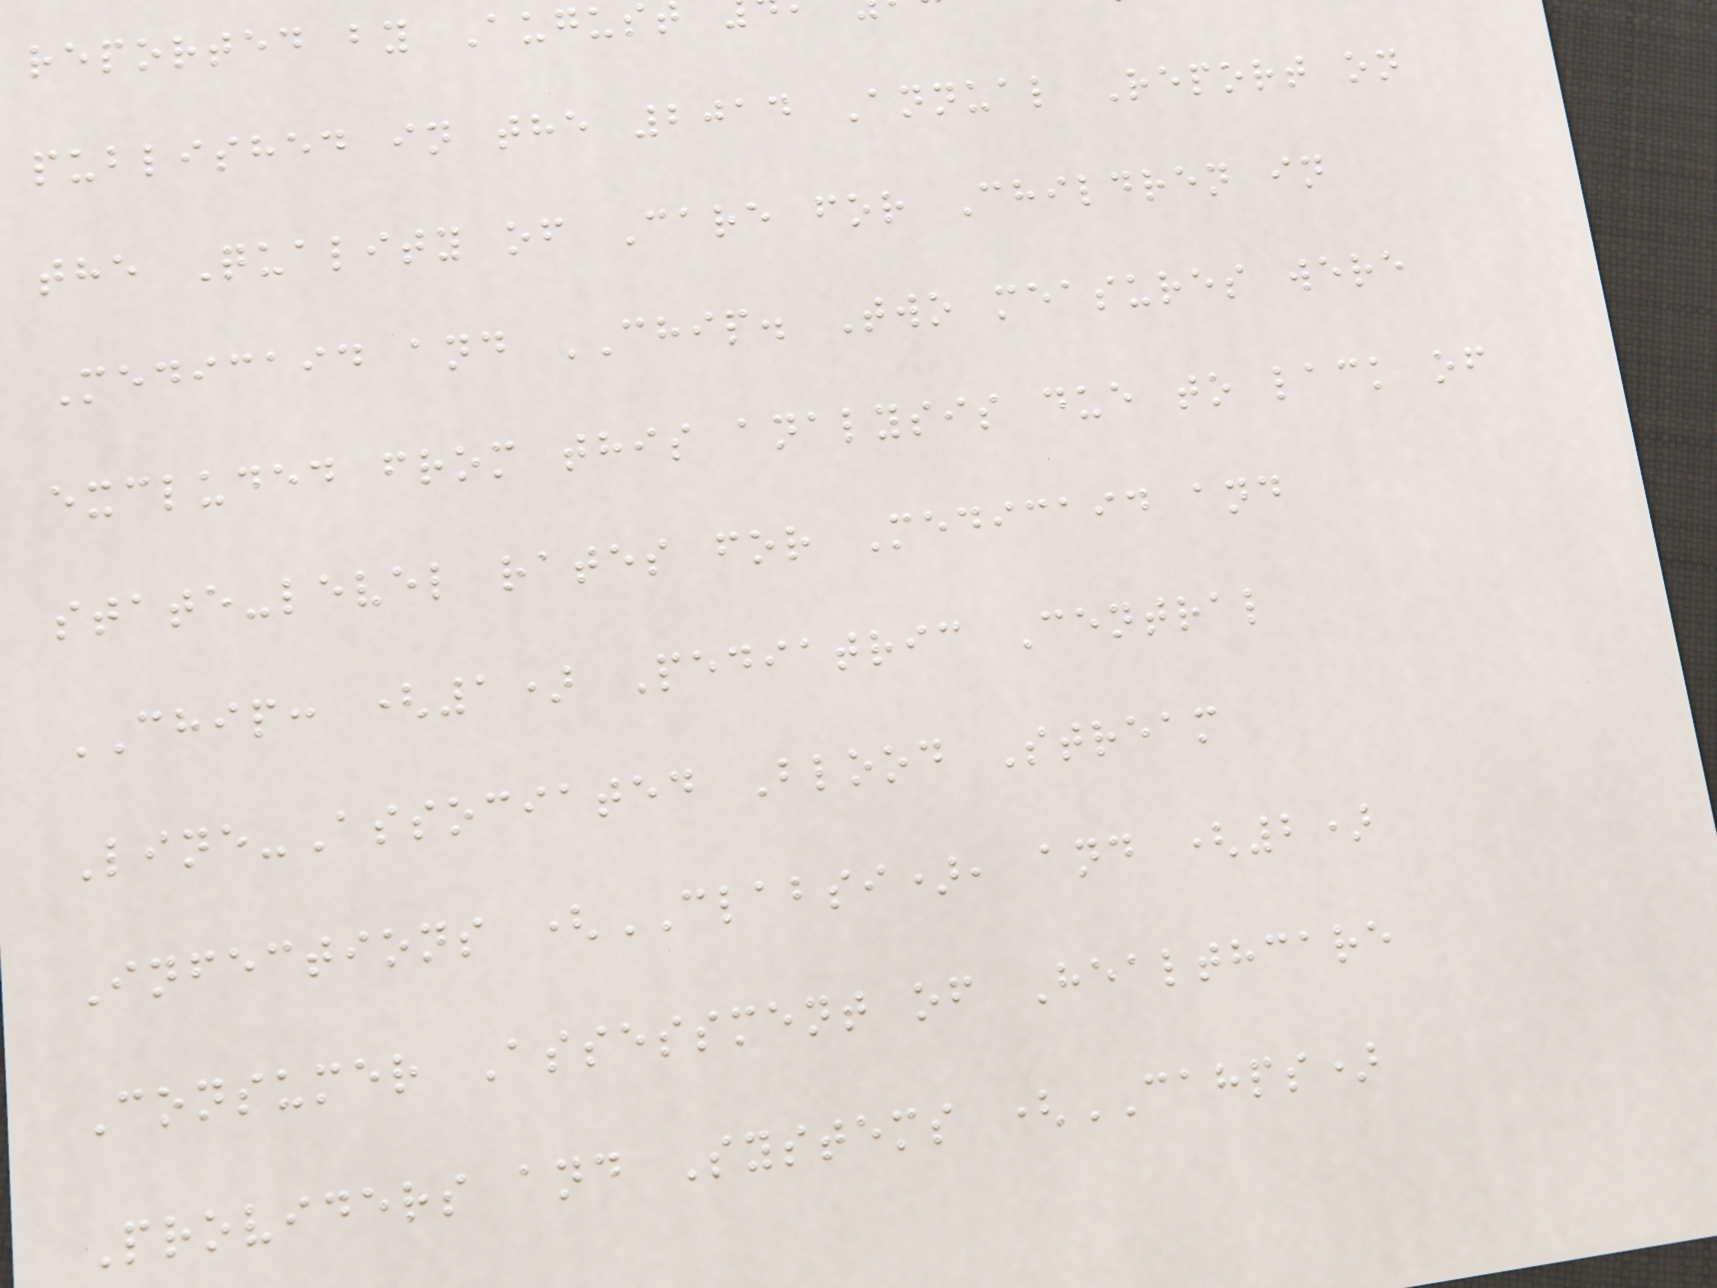reported by Augus
published in the 2014 Annual Report on
the Quality of Care for Children in
Medicaid and CHIP. Two measures were
excluded from this analysis due to lack of
state-level rates for Medicaid and
CHIP: (1) Pediatric Central
Line-Associated Blood Stream
Infections (CLABSI), and (2)
Consumer Assessment of Healthcare
Providers and Systems (CAHPS)
